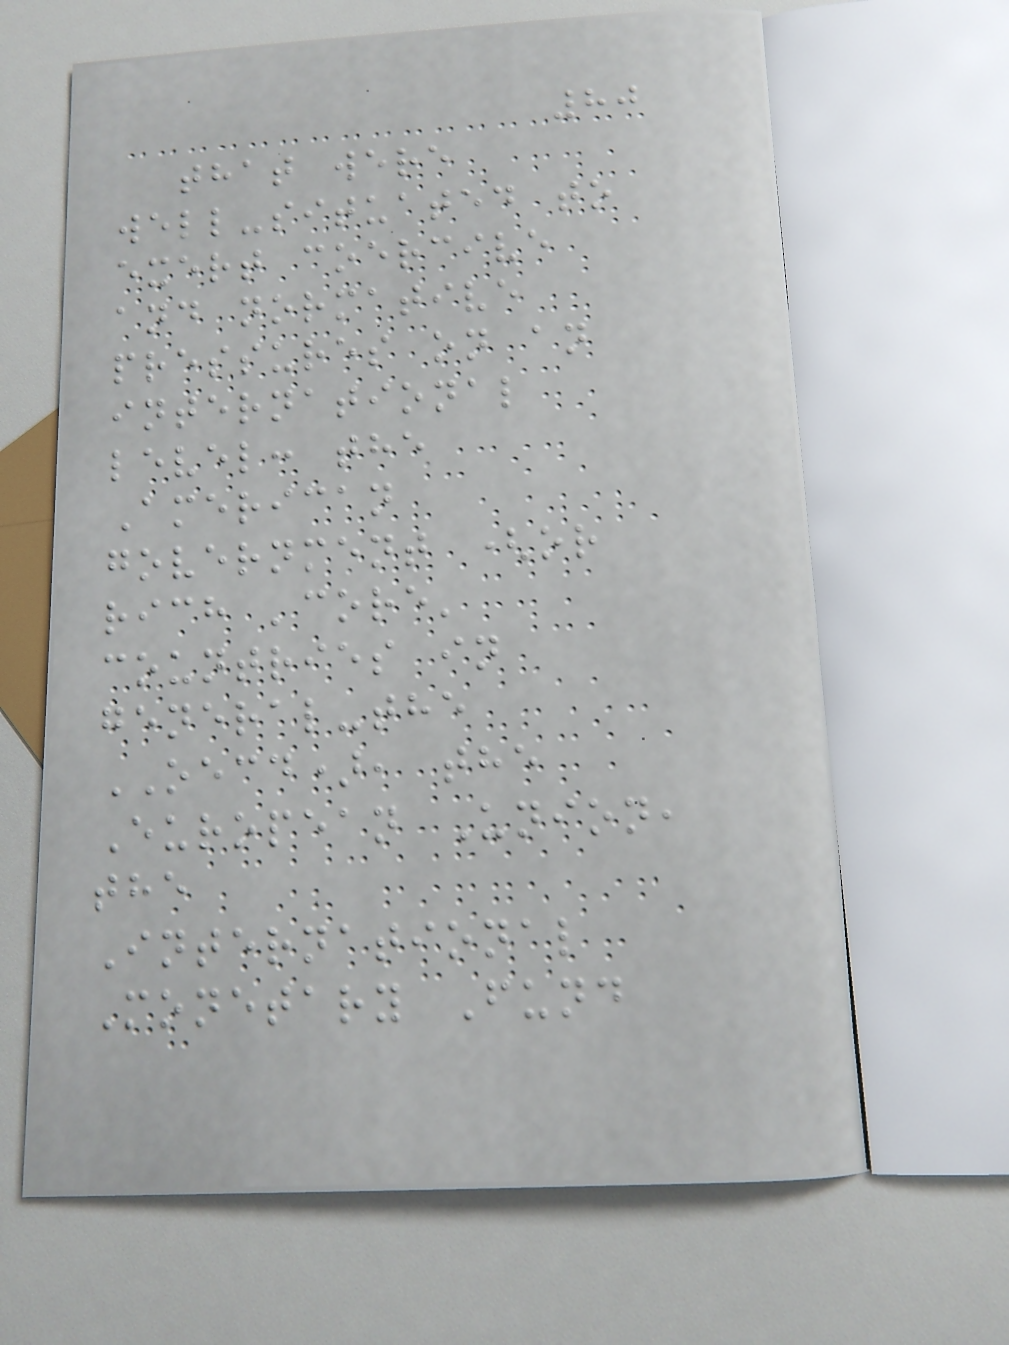80
that were
well-situated to
exert coercive
and normative
pressures on an
international
level: the
American
government (or
rich 'core'
countries in
general-the
OECD), the
European Union,
the
International
Monetary Fund
